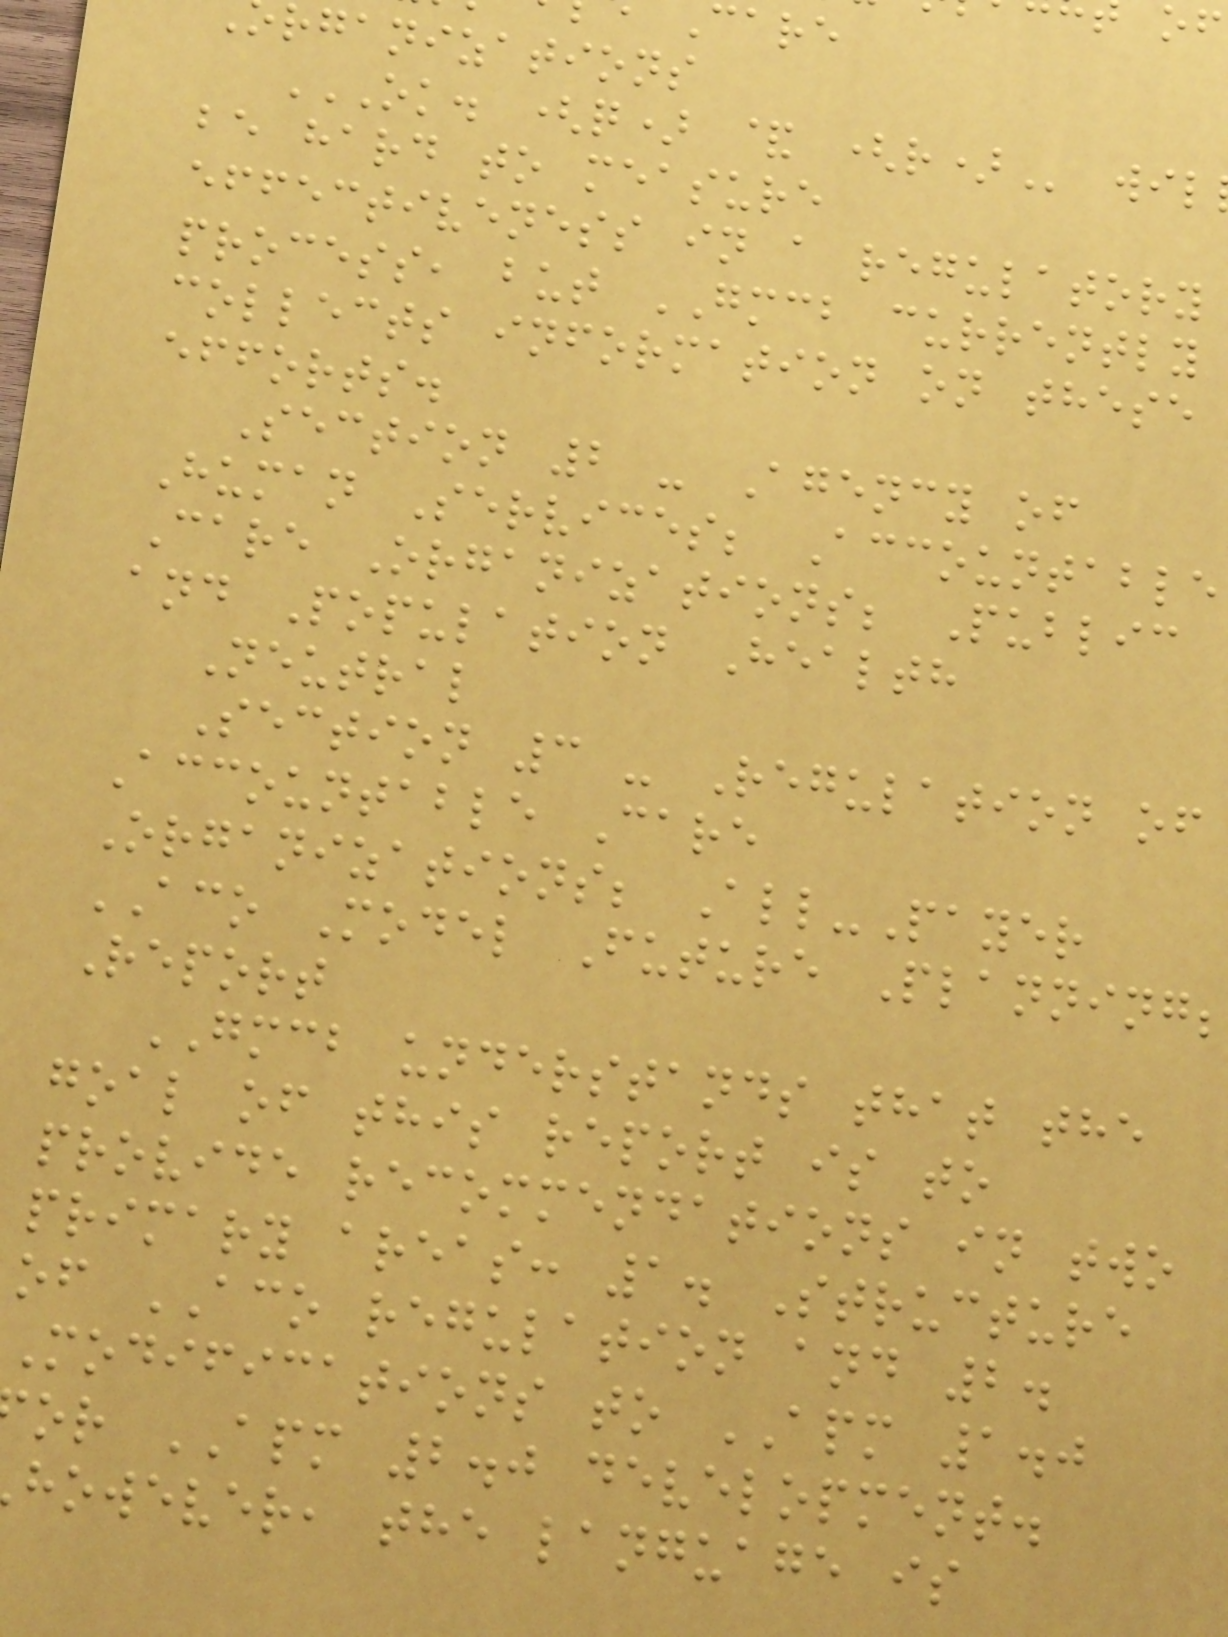rganizations
OK. (Q) & (R) wil
be hard to measure
effectiveness in a regulatory
process, but GMCB currently
collects information on these
efforts.
Section 2 - Agency of
Human Services; Accountable
Care Organizations; Public
and Population Health
Neutral
Section 3 - Regulation of
Accountable Care
Organizations; All-Payer
ACO Model Future Planning;
Report
GMCB understands that the
goal of this report is to
provide recommendations in two
primary areas: 1. Structure
of ACO regulation and 2.
Modifications to APM 1.0
or APM 2.0 development.
however, the language is
